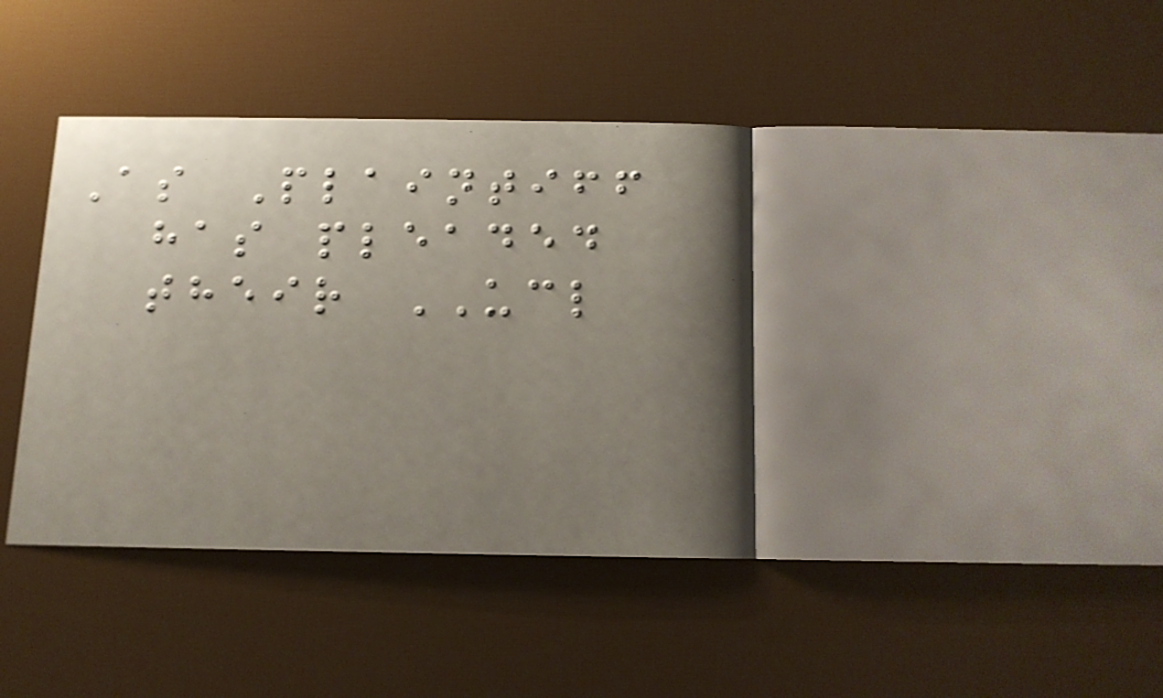As Plaintiff
has pleaded
their UCL
